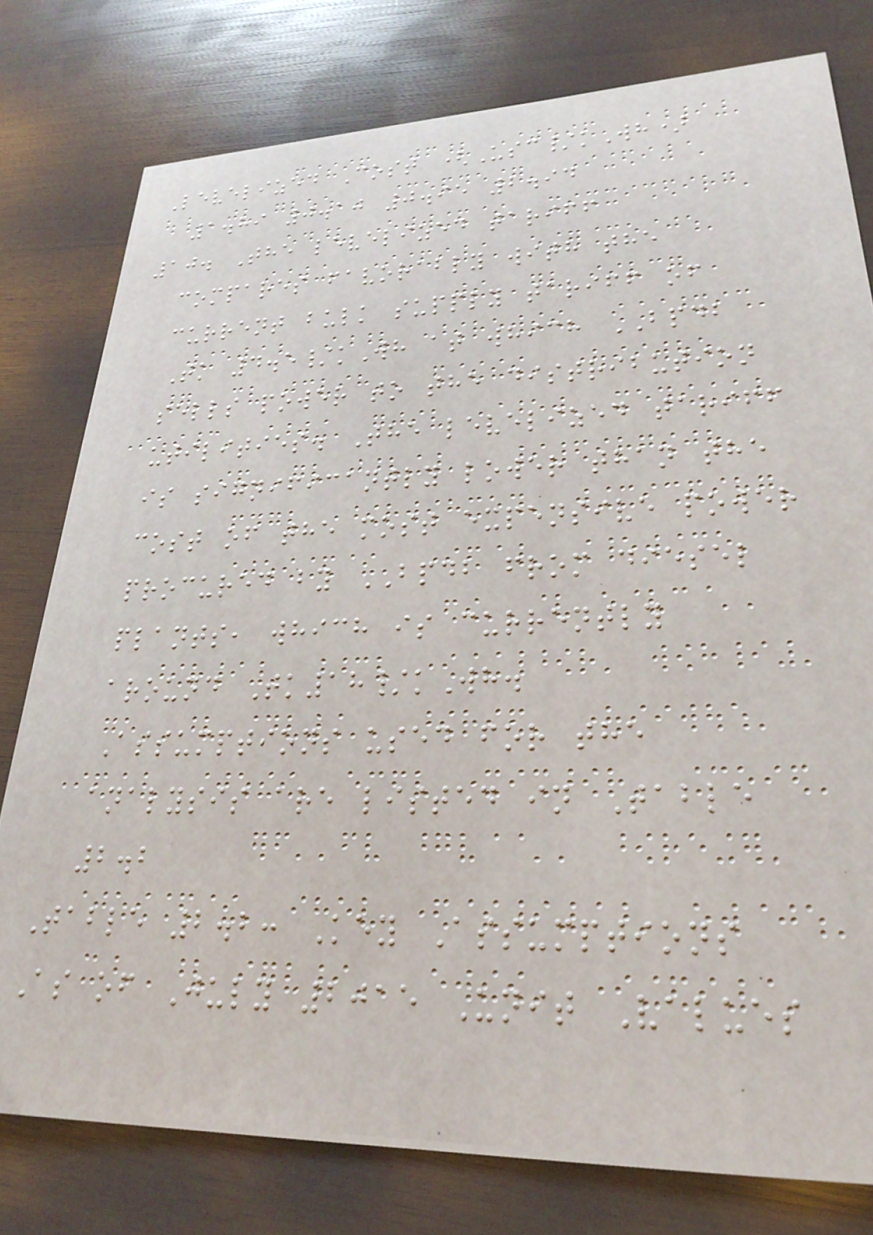Levelized Cost (Usc/kWh)
1.89 0.10 0.95 2.94
10. The levelized tariff
compares favorably with the
current bulk supply tariff of
Tk 4.5/kWh at which BPDB
sells power to the distribution
utilities. The levelized tariff
is significantly lower than the
cost of the most expensive power
procured by BPDB from diesel
plants, which is currently
around Tk18/kWh.
Assumptions used for the
analysis are listed in Table
2.2
Table 2.2: Key Assumptions
As of July 2015 Unit Values
